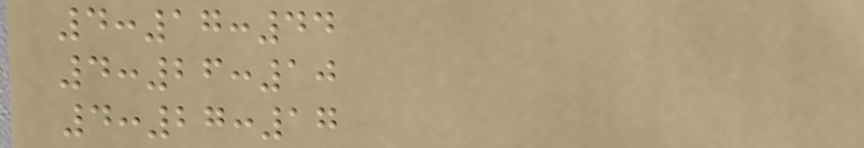4:17:44
4:26:10
4:27:17
